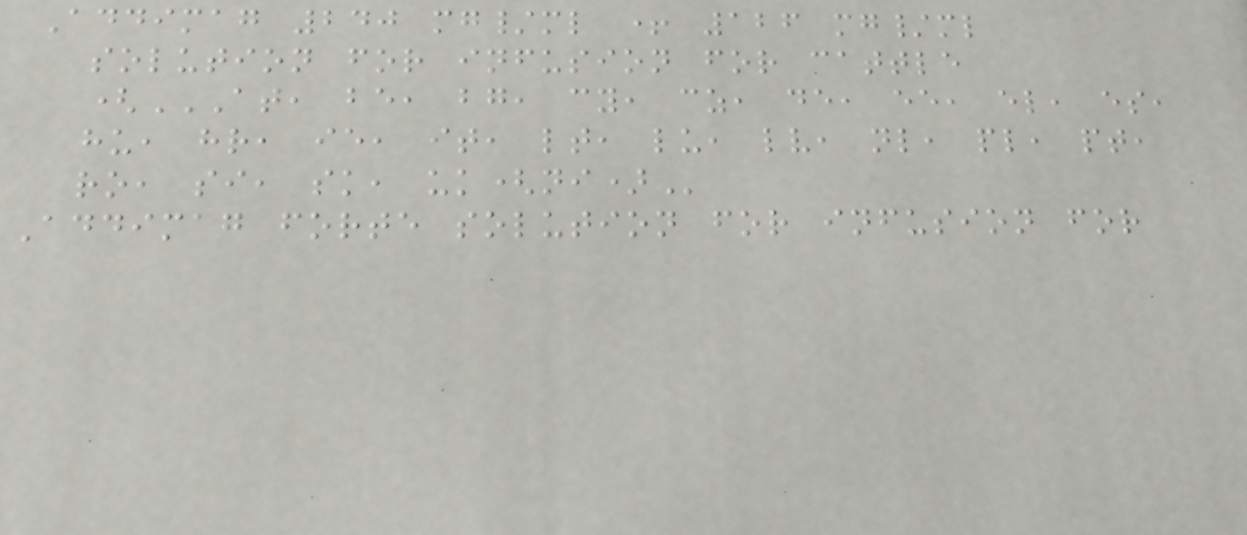Addimag 240 mg/ml + 126 mg/ml
solution for infusion for cattle
(AT, BE, BG, CY, CZ, DE, EE, EL, ES,
HU, HR, IE, IT, LT, LU, LV, NL, PL, PT,
RO, SI, SK, UK(NI)
Addimag forte solution for infusion for
